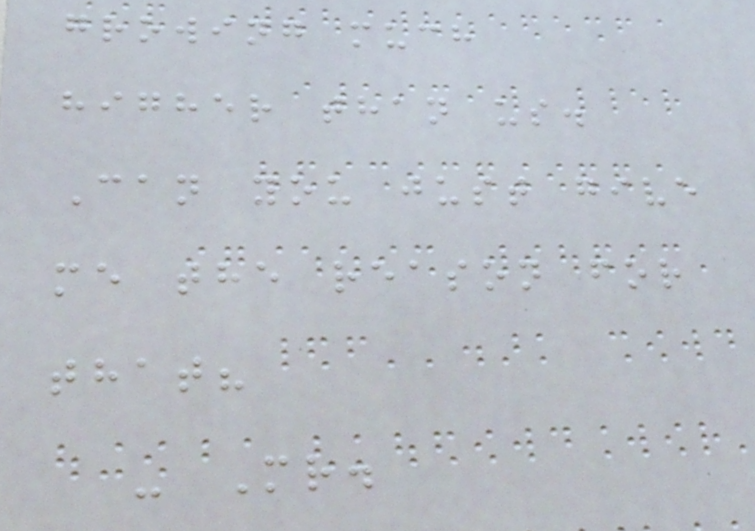growing much
higher than us.
Can you just give
me the reason for
that?
- Mr.
